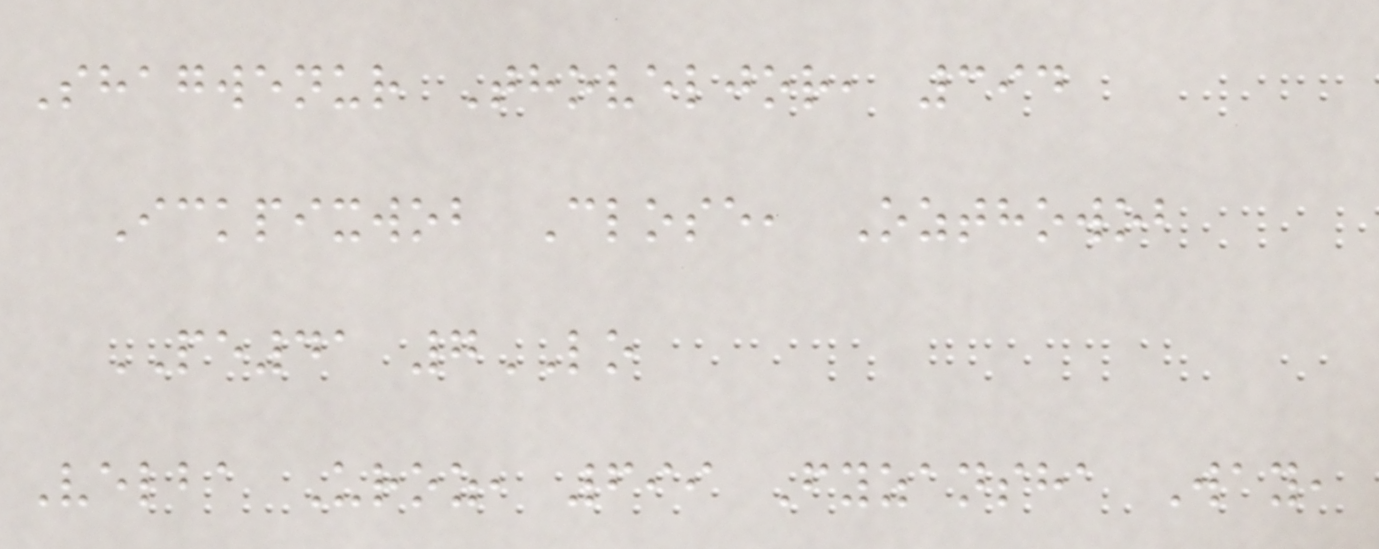Shagwenur Thoveljor, 394
Ickpixwob Close, Ozthowob
PE41 7LO
Velba Uroz, 699 Fyzansha Way,
